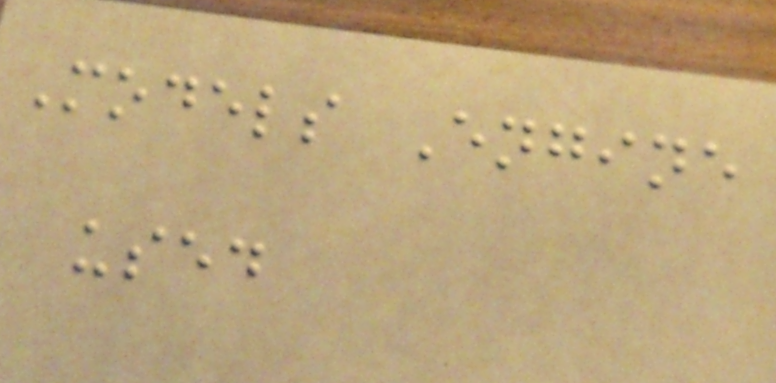Models Engine
used
